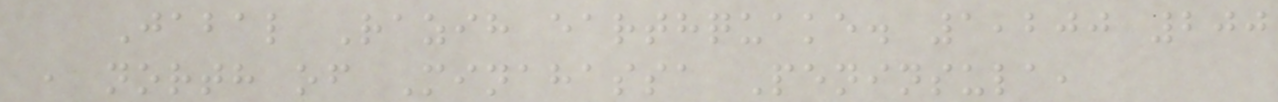Jabal Razih earthquake. 1,200 200
, north of Minahassa Peninsula,
